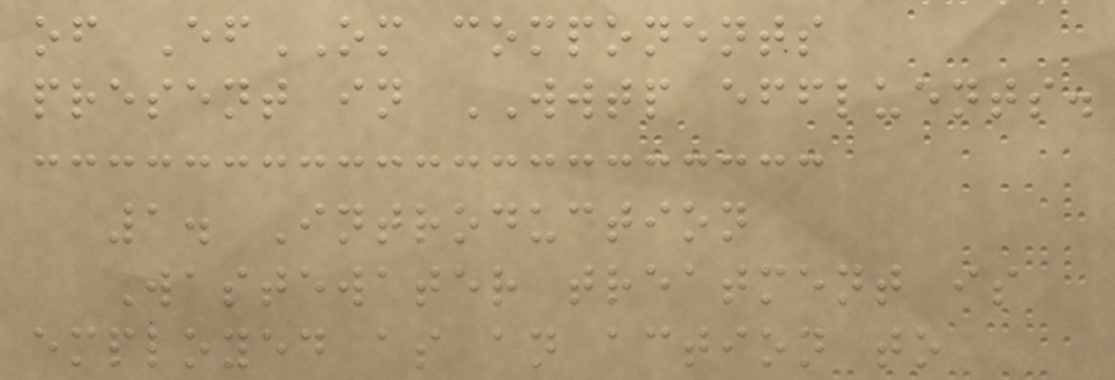of EfOM components
present in WWTP effluents.
1. Introduction
Wastewater treatment is
employed as an action to
